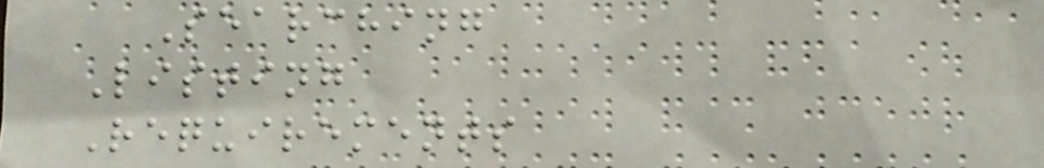Searching
Listing
Requirements
